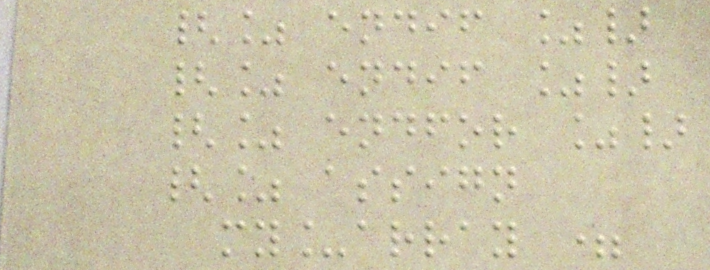{% endif %}
{% endif %}
{% endfor %}
{% assign
my_array =
